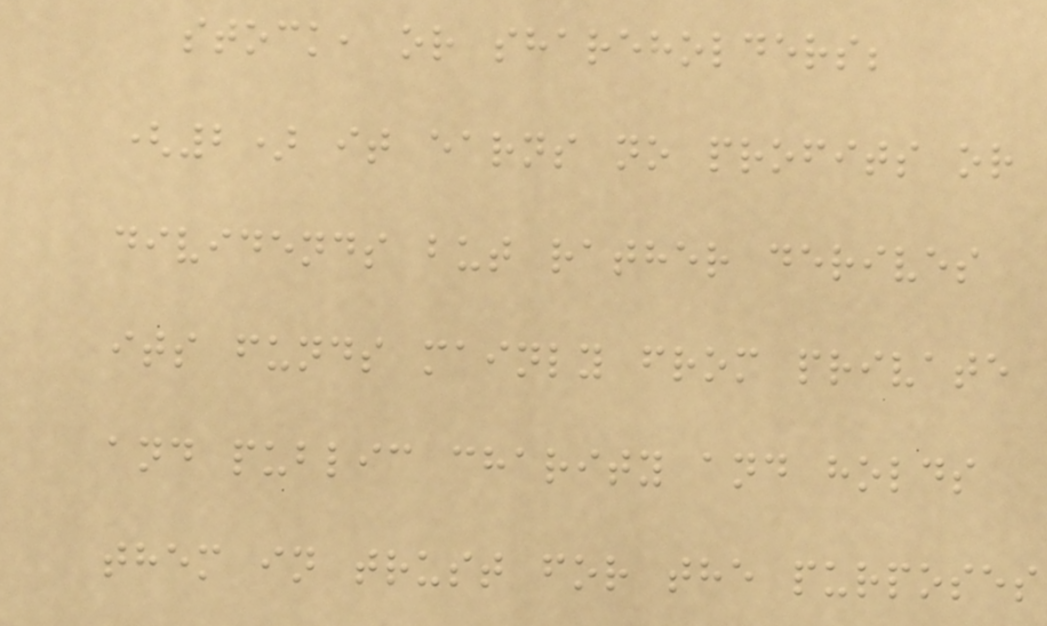stock, or shareholders;
(2) it earns no profits or
dividends but rather derives
its funds mainly from private
and public charity and holds
them in trust for the purposes
